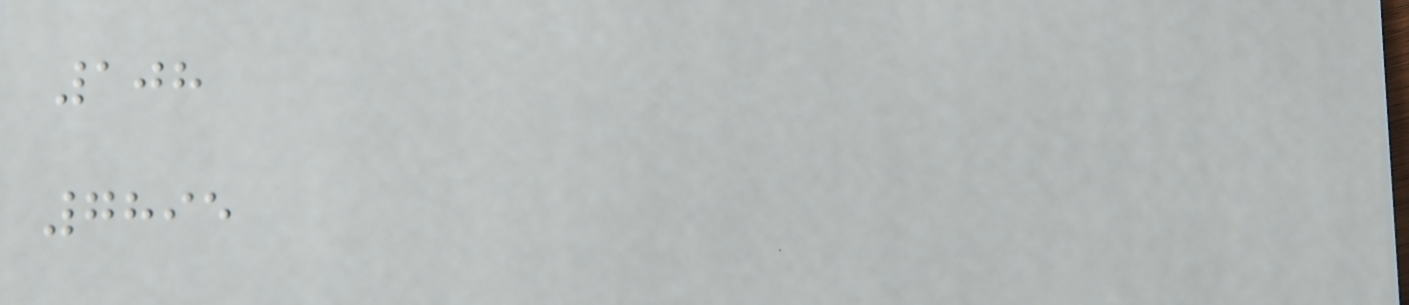108
7895
